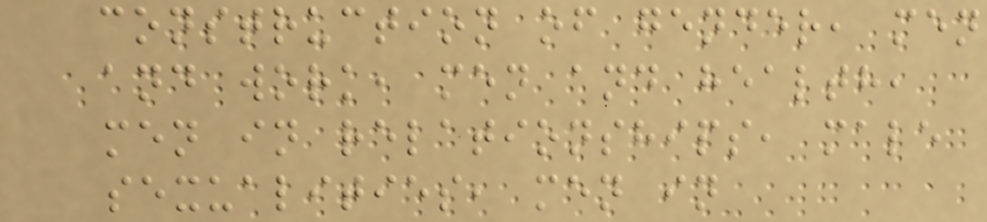construction of gender, men
and work, men and health,
men in relationships, male
sexualities, men in
